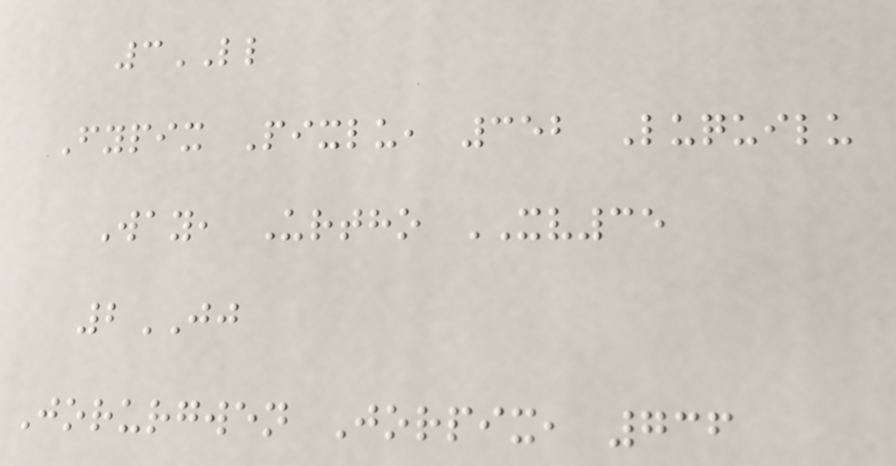3LL
Fypix Pixlu, 352 Luquilu
Way, Urtho XV35
2JJ
Jorurgwen Jorpix, 736
